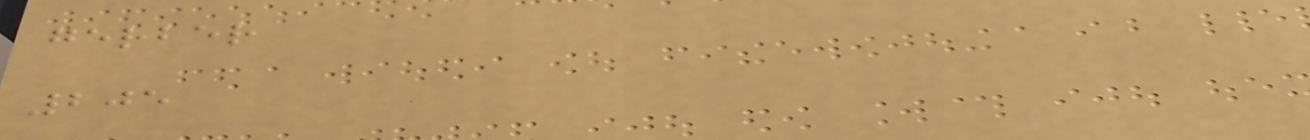gerber
205
